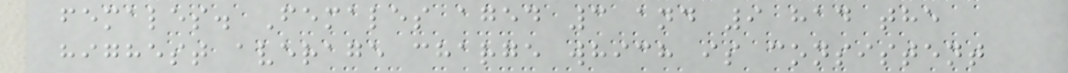females. Females aged 3 and 9 had the
highest average charge which is consistent
